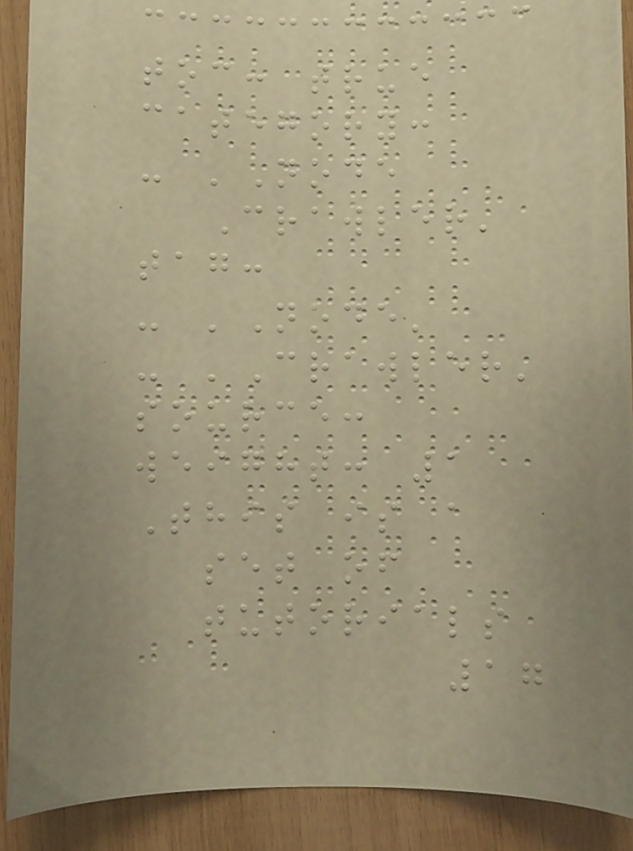toc: true
category:
- 'Node
Crawler'
tag:
- 'Node'
- 'Crawler'
source:
weight: 1
This is a
set of
tutorials
17
